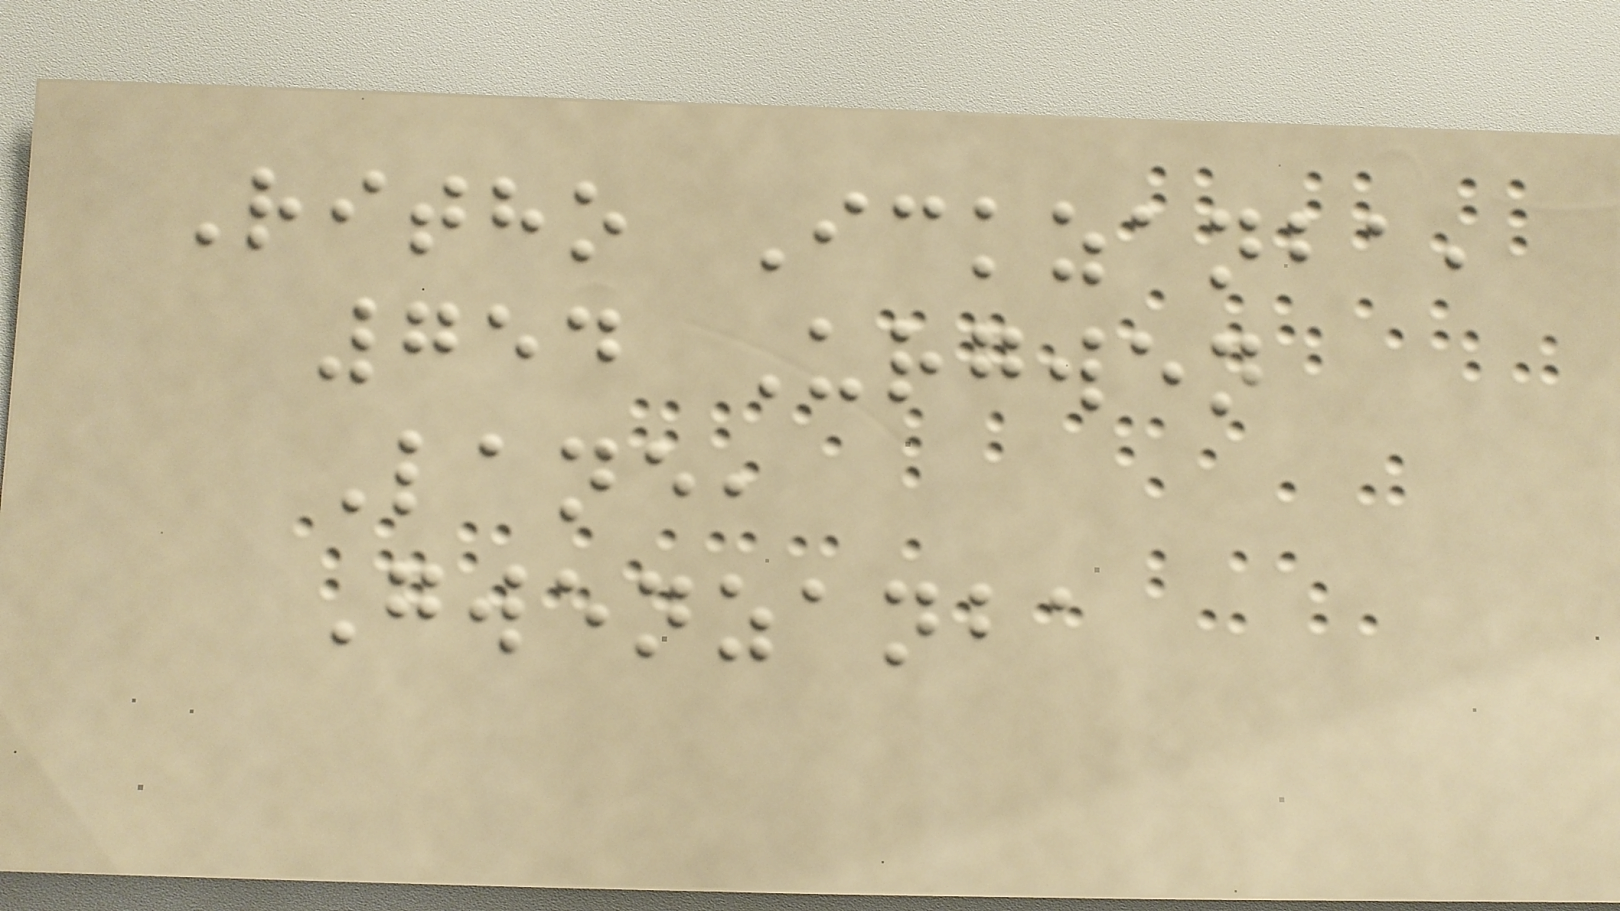Ritho Ickzanba,
754 Urgwen
Lane,
Gwenzanba
